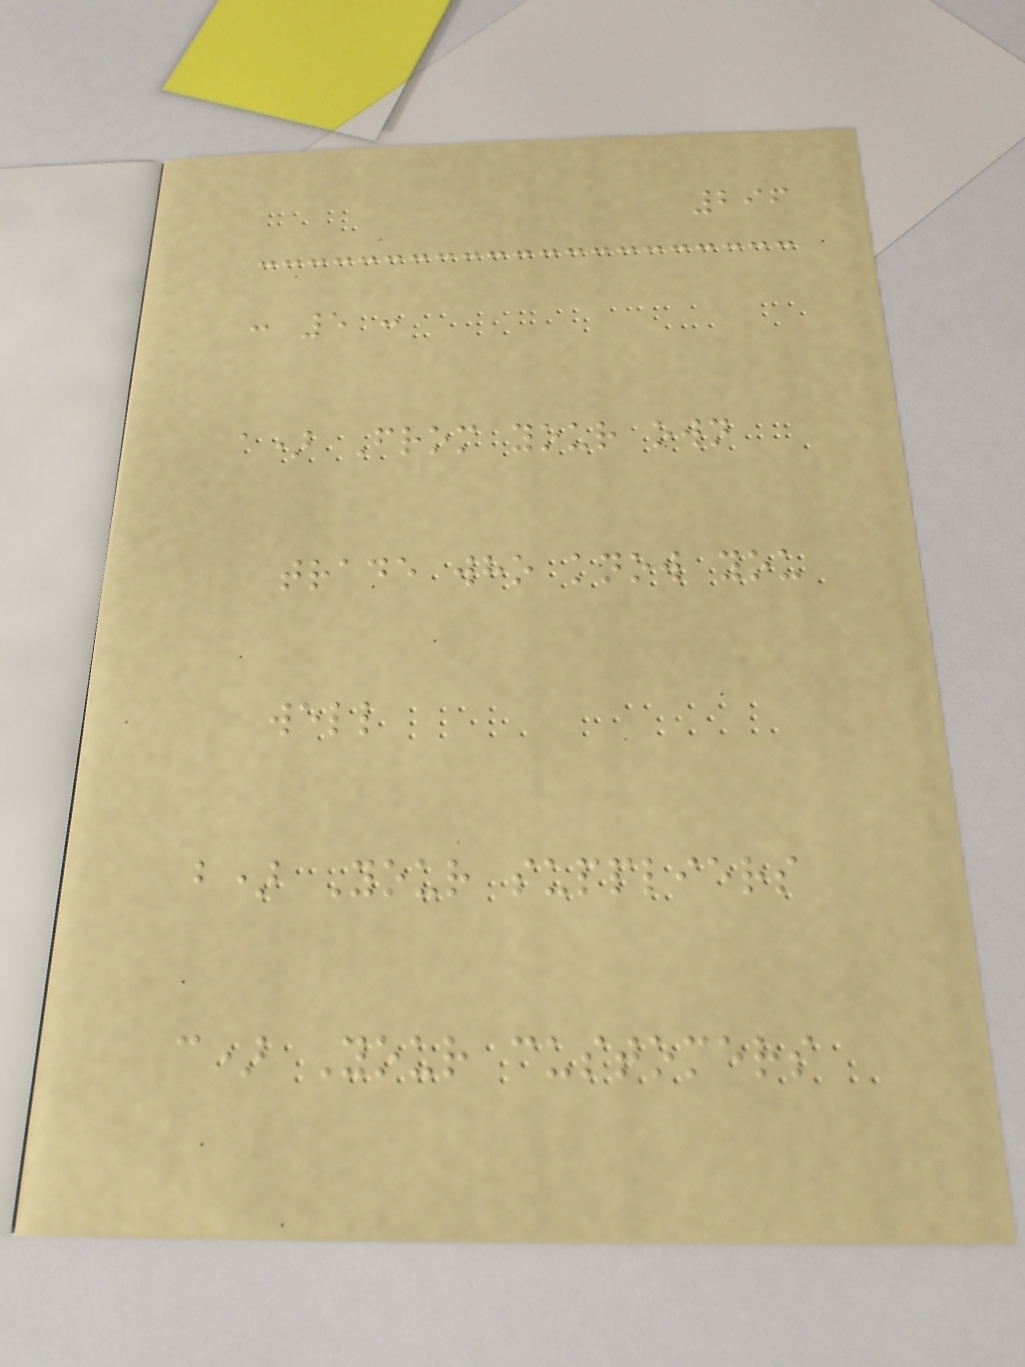296
: 5 :
a) From your own
trade who know you
well
b) Your suppliers
c) Your customers
